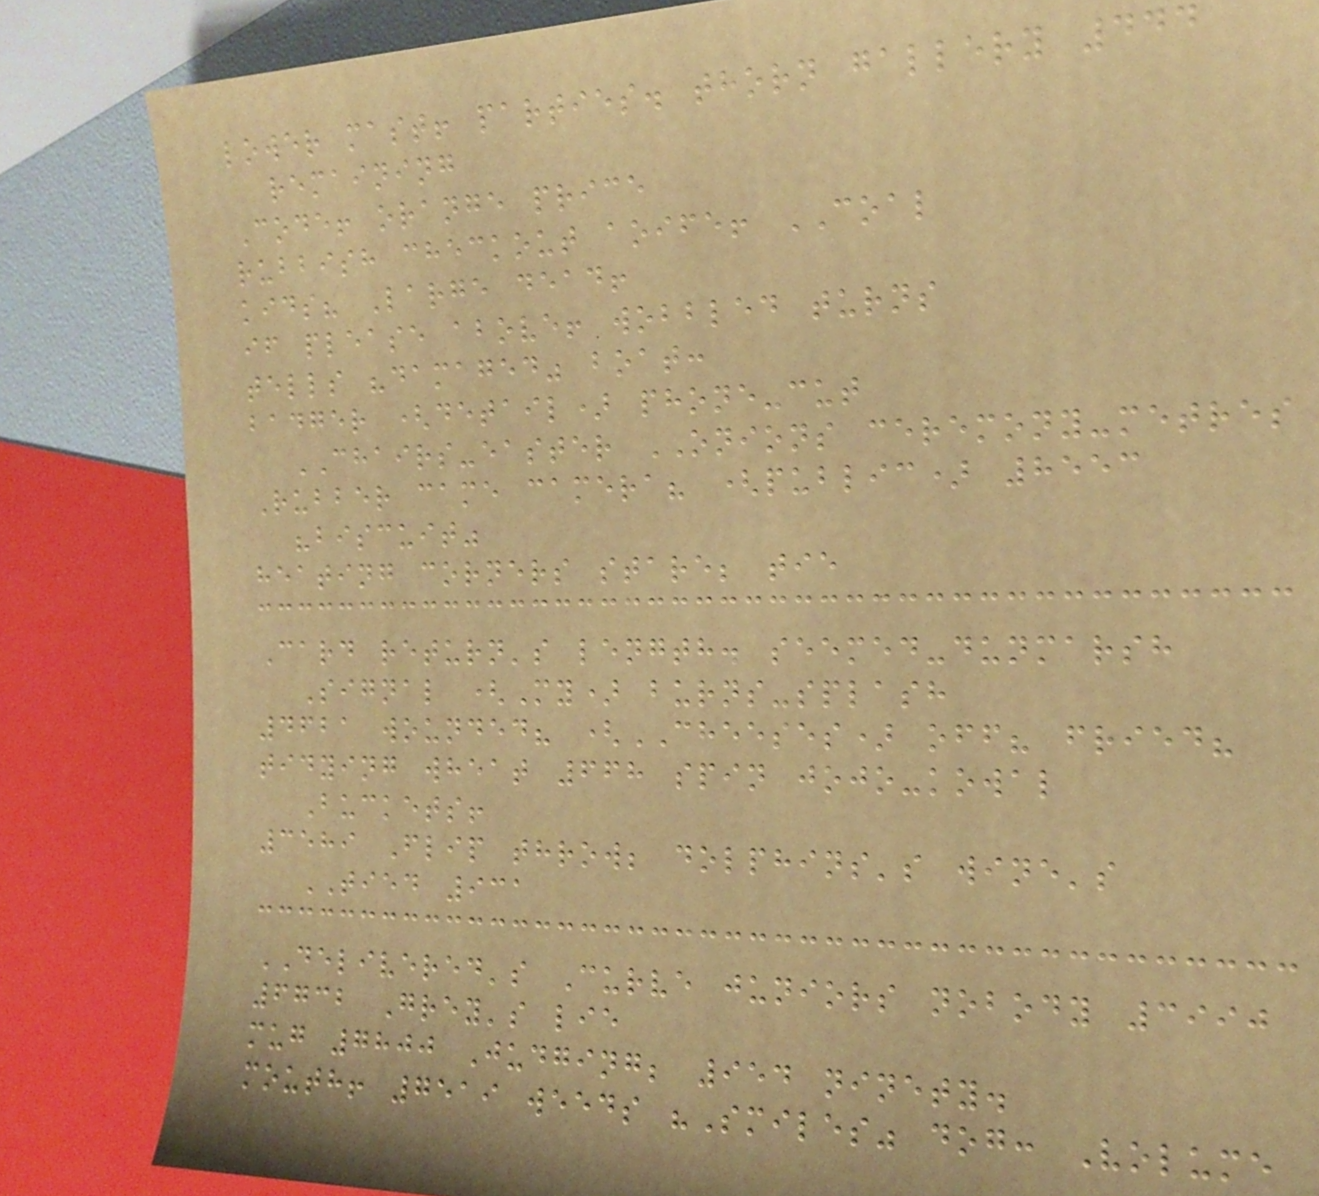lower mast! parties. thorn gallery 444
remaining
Code! orange price
rubbish checkout aoife! COAL
kids? Large dead!
if please above! wobbled turns
tells "damaged" boat:
badger (detail) phone-cut
CHAIRS-easter ONIONS ceremony-metres
Rubber came camera? (public) 8553
"biscuit"
heating corners stare; tie
Card return's length. seemed-dunmarsh
Signal (My) burns-splash
4621 wounded? (CHEESES) off? fried?
tidying wheat 668 spin jojo-kowal
Buckets!
3589 Flip throw; dolphins's wine's
TIED 931
DELIVERED's Curve juniors nobody 3990
6732 Grey's lie
mug 7800 Judging; 954 ninety.
mouth! 7519 weeds "Smiles" dog: Volume
